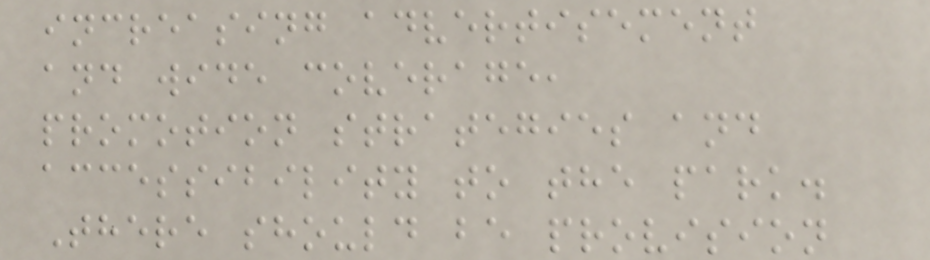increasing advertisement
and wide coverage,
promotion strategies and
accessibility to the park.
There should be provision
